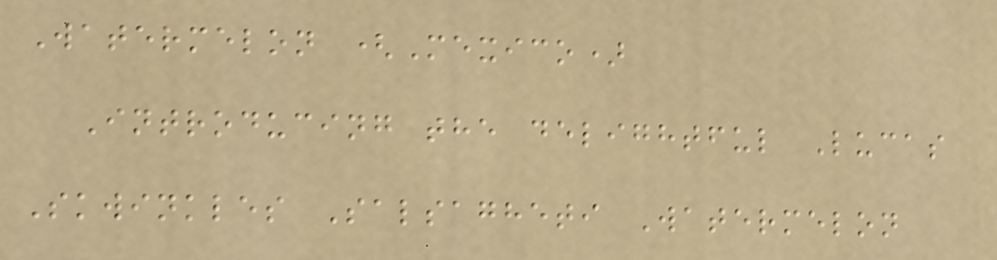Watermelon (Mexico)
Introducing the delightful Lucas
Skwinkles Salsagheti Watermelon
